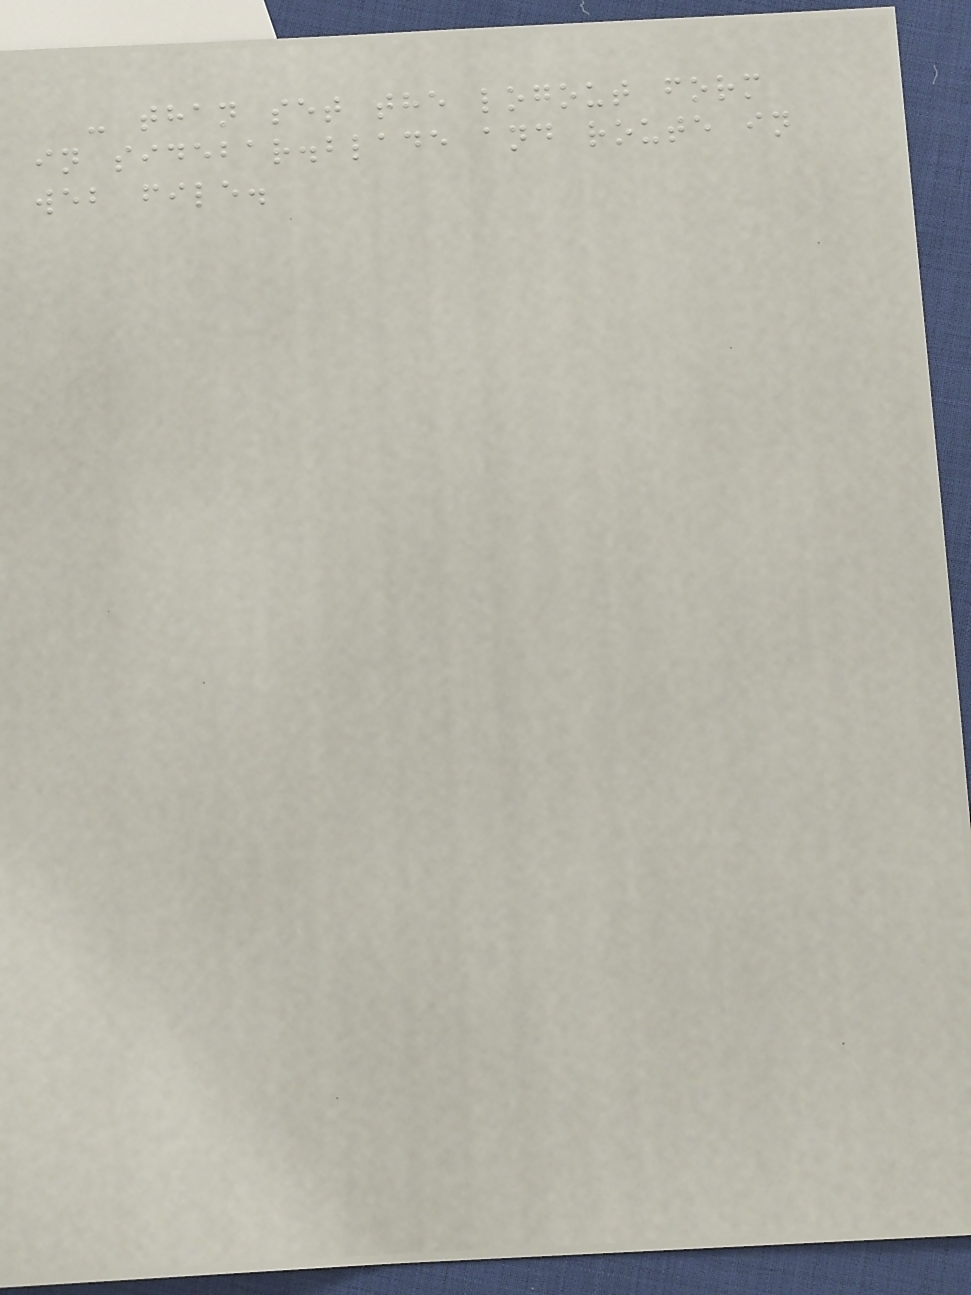- than set the logout form
in sidebar.blade and route in
web file.
